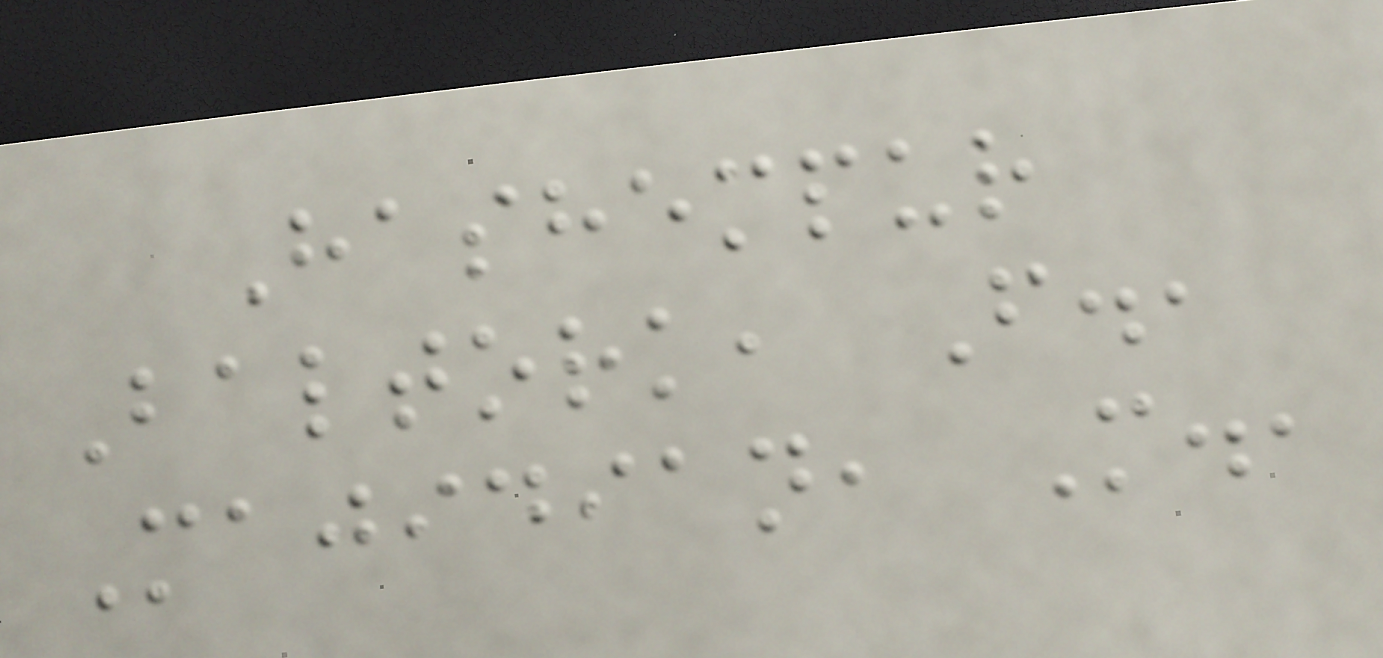Hashempur
Baltork, F.,
Majidian, M.,
